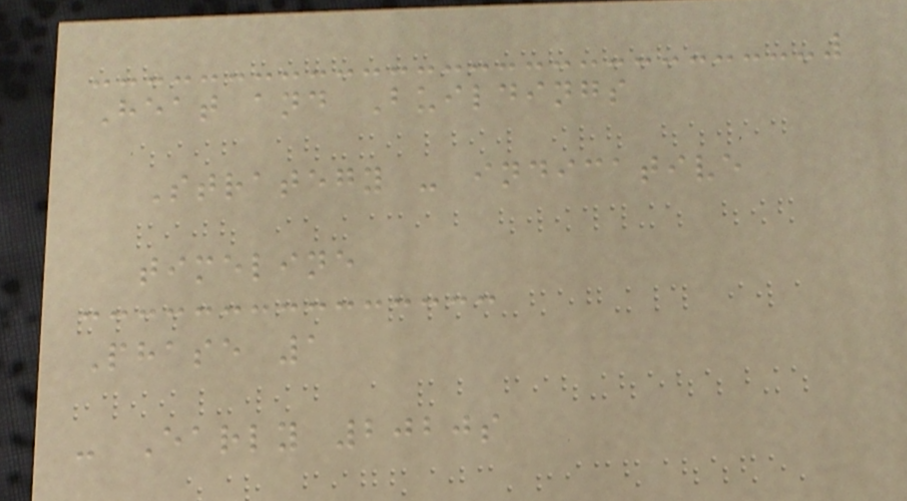Heat and Buildings
Strategy - indicative
timeline
Phase 1
- Early 2020s
